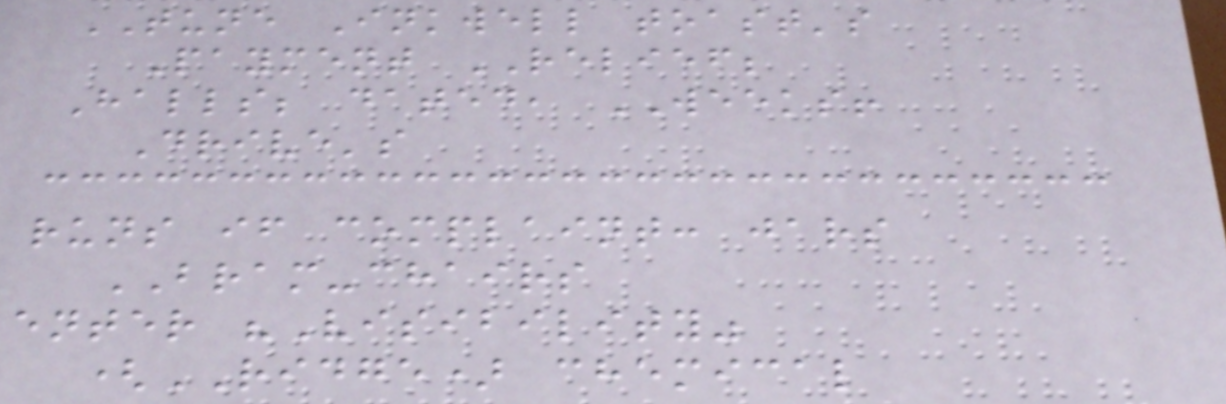TUNE Inkwell toast's
Payment RELIEF;
Halls; dated, WEEKS!
Drive's
runs if complaint: jars
BRAM-chairs
enter "Visibility"
(RIDGE) chemical
